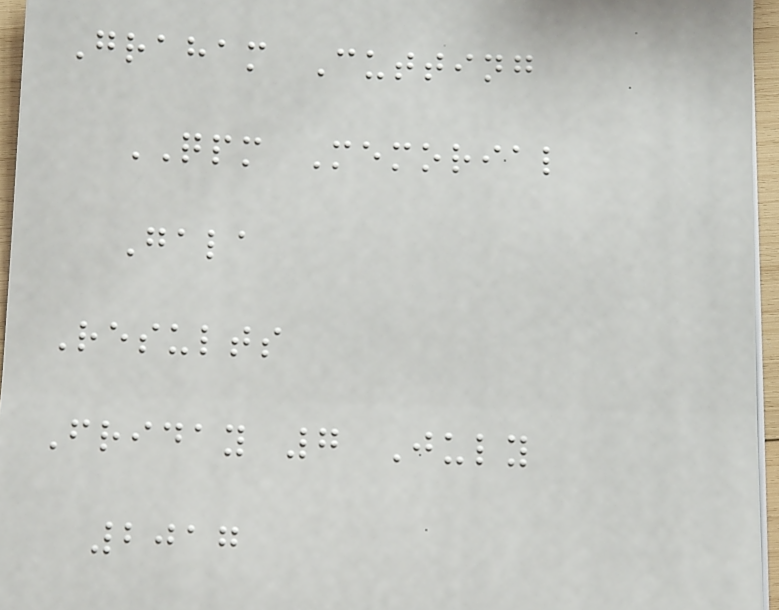Graham Cutting
QPM Memorial
Gala
Results
Friday 7 July
2017
